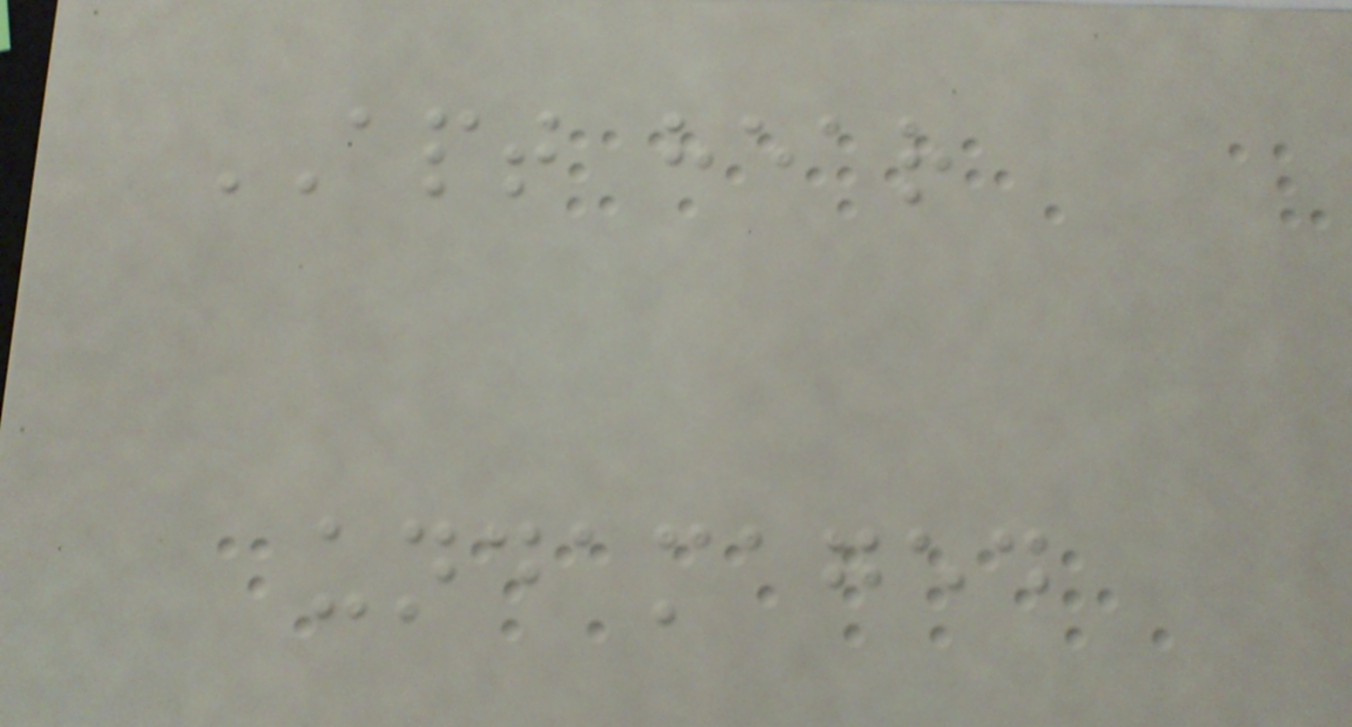APT hear
undamaged
